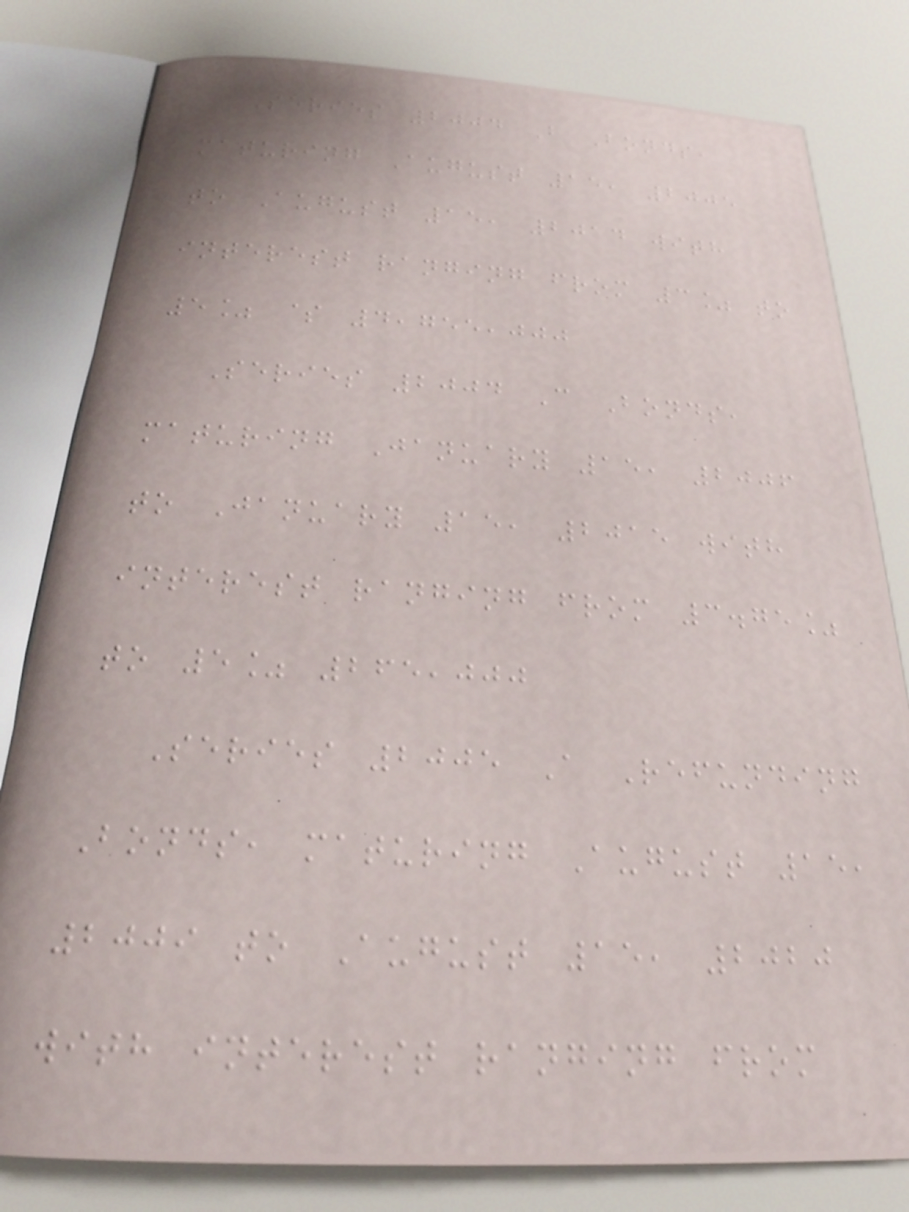Series 2004 B Bonds,
maturing August 15, 2005
to August 15, 2014 with
interest ranging from 3% to
5% $ 4,755,000
Series 2004 C Bonds,
maturing January 15, 2006
to January 15, 2015 with
interest ranging from 3.75%
to 5% 265,000
Series 2005 A Refunding
Bonds, maturing August 15,
2009 to August 15, 2020
with interest ranging from
